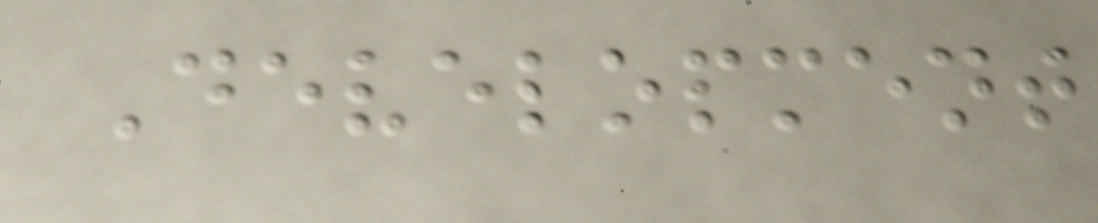Development
